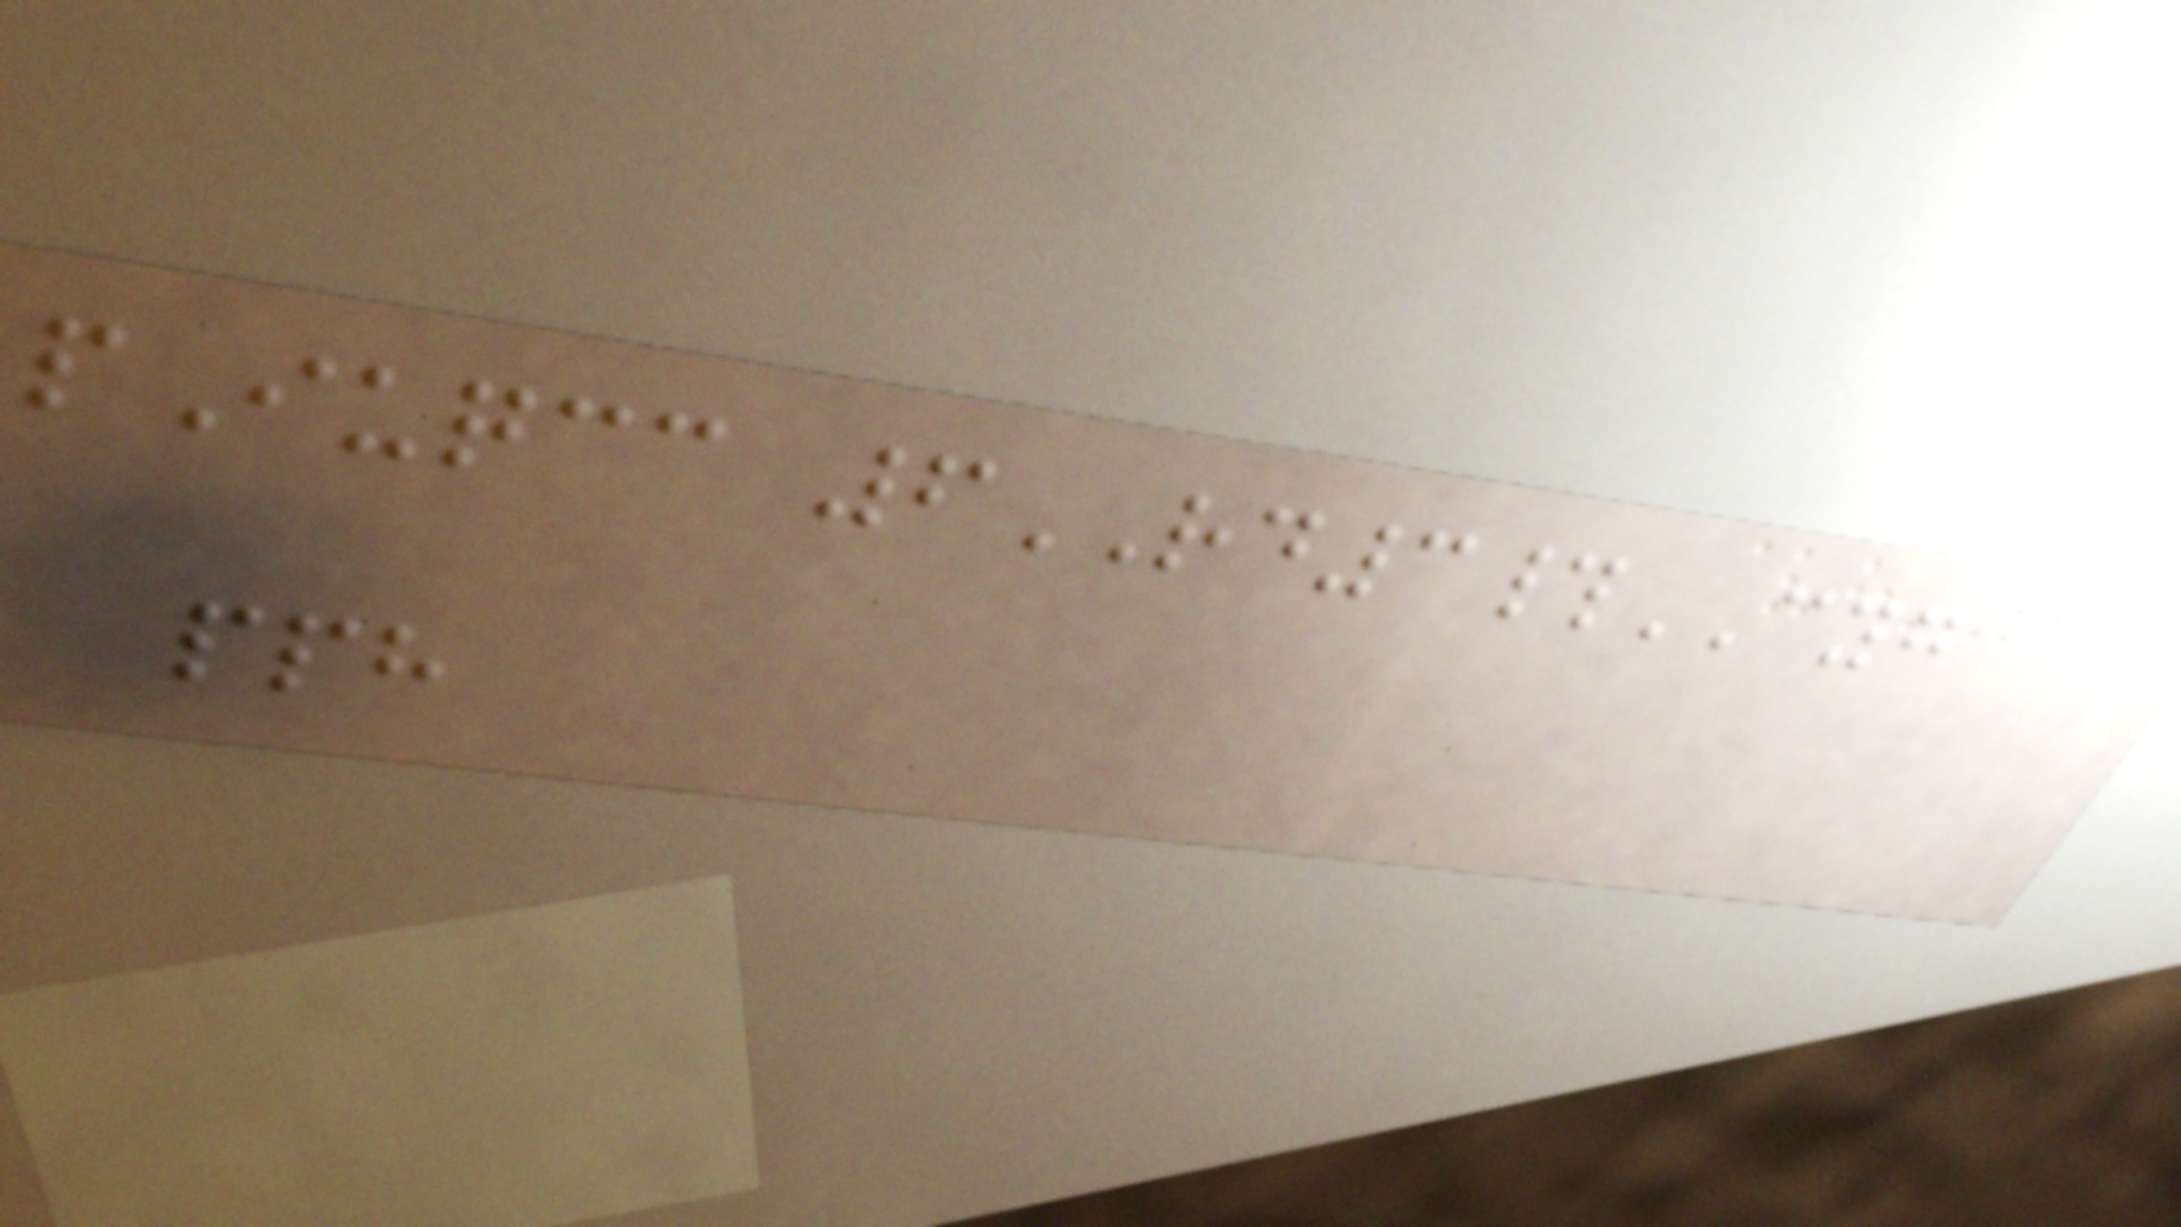pIuqcc 6RD3#CYG
pph
